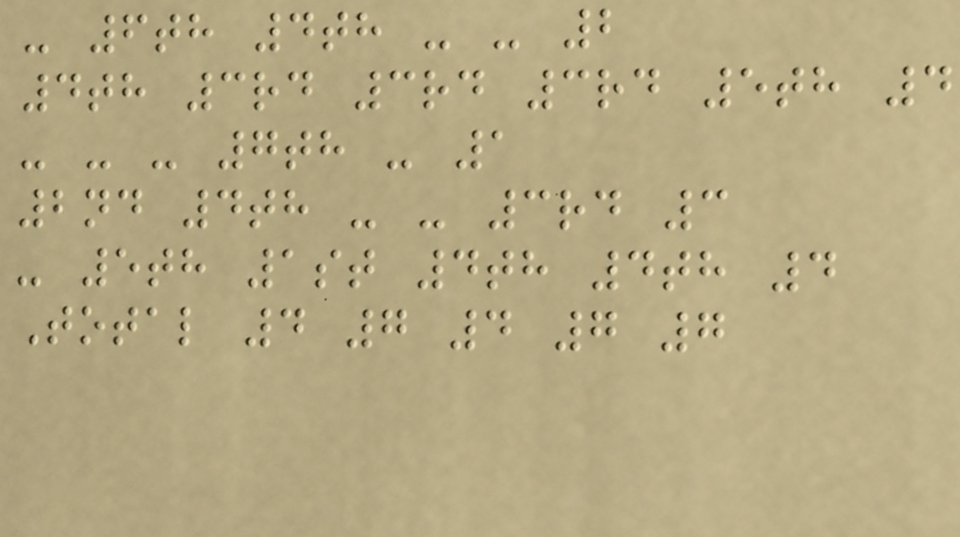- 6th 4th - - 2
4th 3rd 3rd 3rd 5th 4
- - - 7th - 1
2nd 4th - - 3rd 3
- 5th 1st 4th 4th 4
Total 4 7 4 7 7
